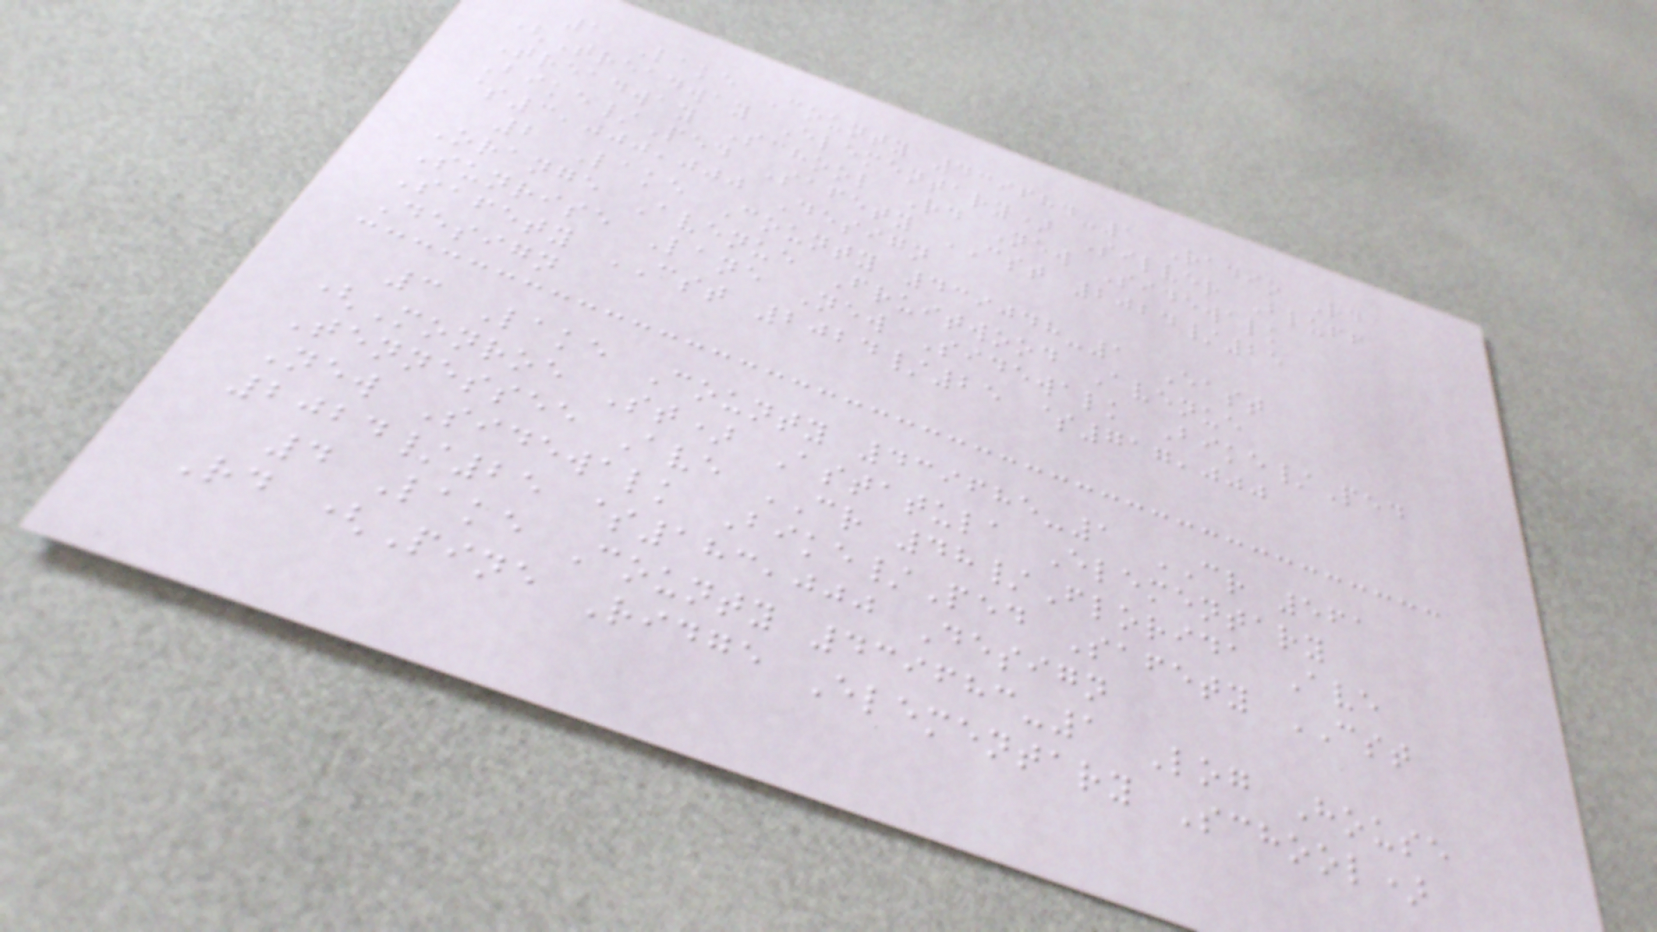1 Lake County 439684-1 Radio Rd
(Treadway Elementary) Silver Bluff
Treadway School Rd New Sidewalk
Bike/Ped Safety CST 2024/25
$3,000,000 Design
2 Lake County 439048-1 East
Orange Avenue Fruitwood Avenue
Sunrise Lane New Sidewalk Bike/Ped
Safety CST 2024/25 $717,000
Design
3 Lake County 439685-1 CR 561
(Monroe St) Astatula Elementary
Tennessee Ave CR 48/Florida Ave
New Sidewalk Bike/Ped Safety CST
2024/25 $183,000 Design
4 Lake County 439683-1 Log House
Rd (Pine Ridge Elementary School)
